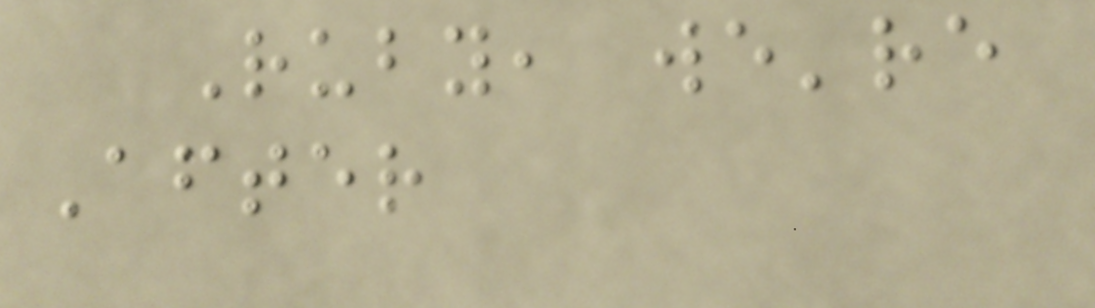Ruby, we're
After
